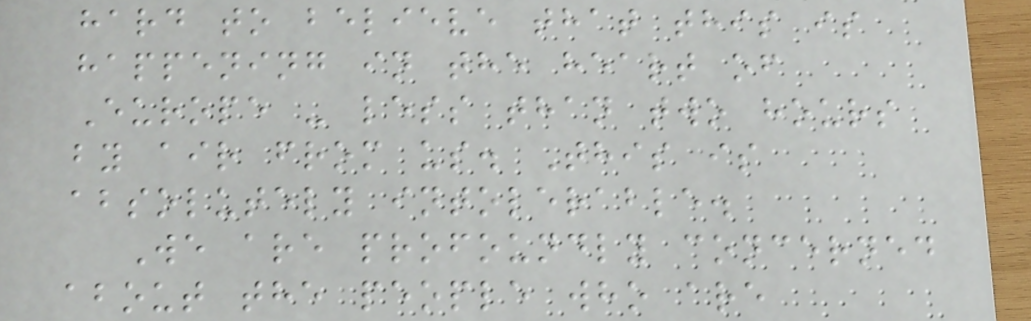hard to believe that this is
happening in the heart of
Europe - less than two hours
by air from us. This is
absolutely intolerable.
We are profoundly concerned
about the people who are
